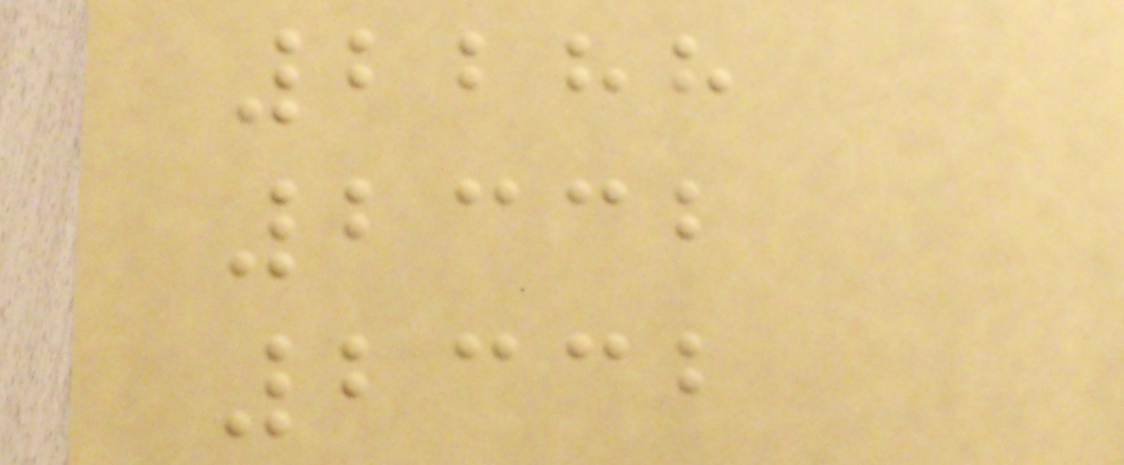2288
2332
2332
